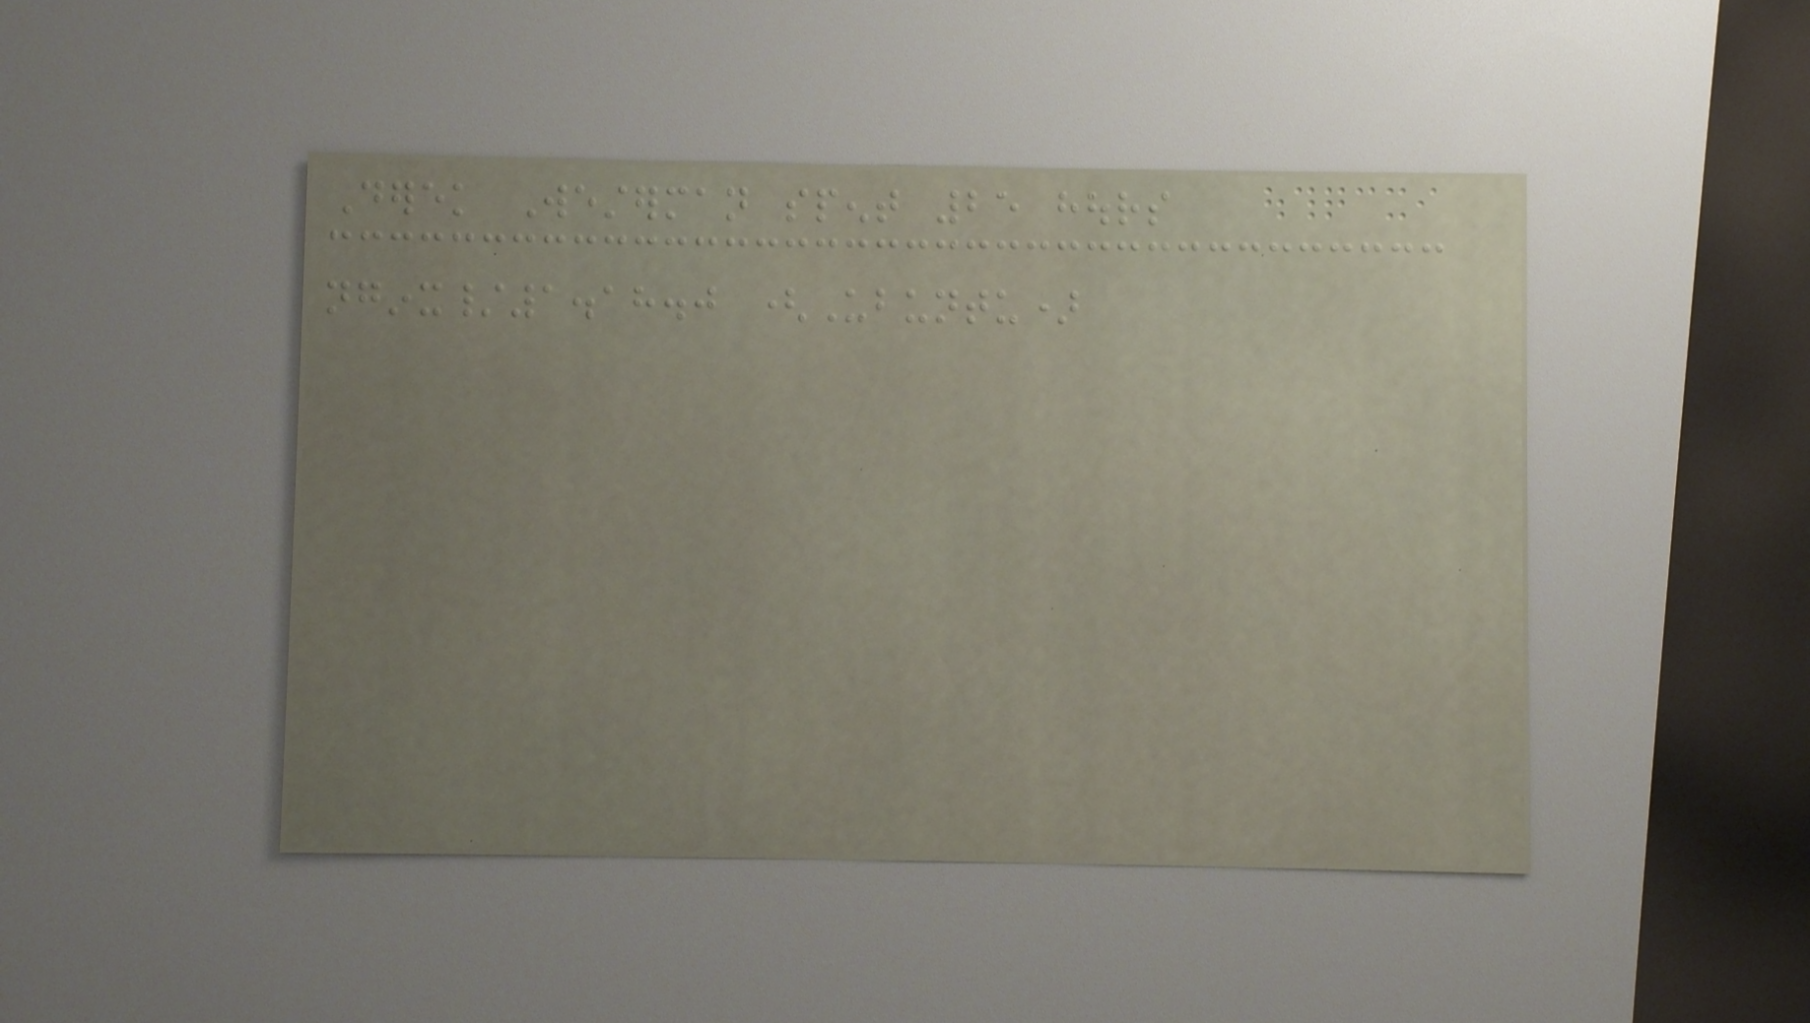Derek Westerman spent 25 hours
nginx/1.18.0 (Ubuntu)
